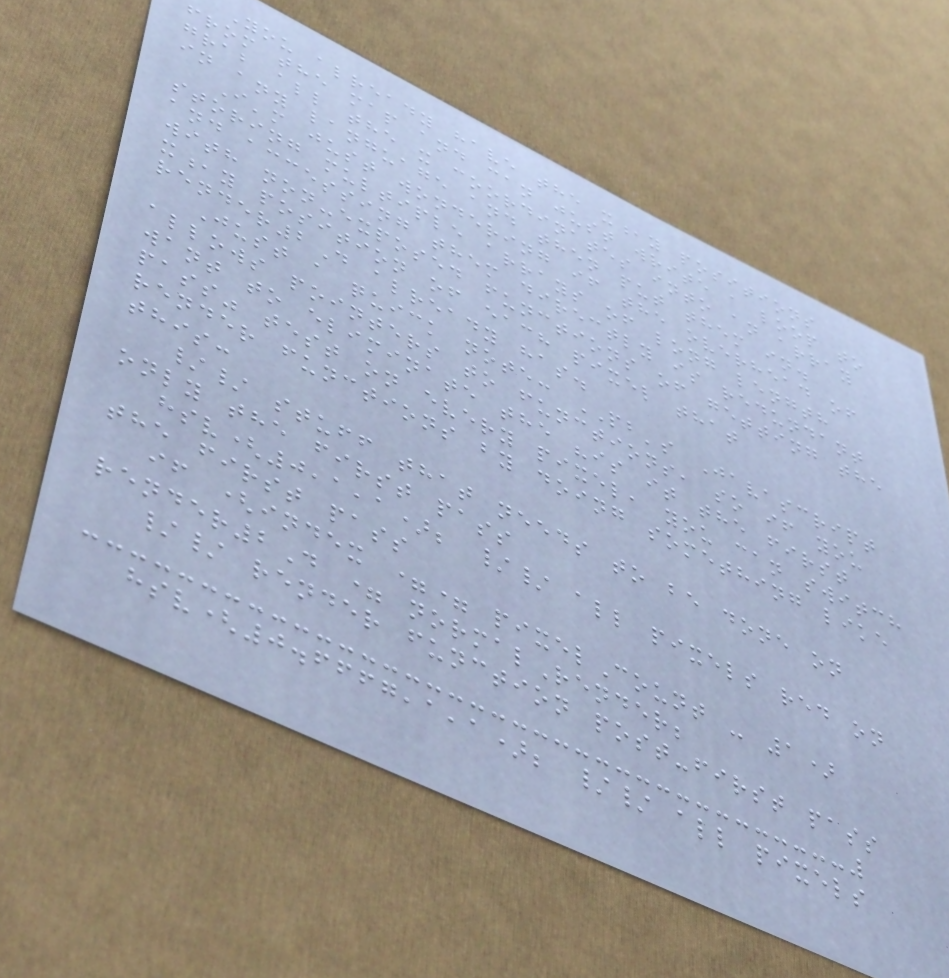You already have the x,y positions
from the map and can just write a loop to
grab all the x coordinates into an array
in any language and then put them in.
I'm just wondering if the overhead of
storing multiple arrays of long length
and accessing them directly is redundant
with non-exposed functions of getting the
x,y position of each pixel that
render2D already has.
Just a quick note: PB's Javascript
allows pointers to functions, so if you
want to eliminate the "is it the first
pass" test on every pixel, you can switch
render functions by doing something like
this:
// stuff that needs to be done on
only the first pass
hsv(0,1,1); // all pixels red on
the first pass
if (index == pixelCount - 1)
render2D = normalRender;
// render function post-first pass
hsv(0.6667,1,1); // all pixels
